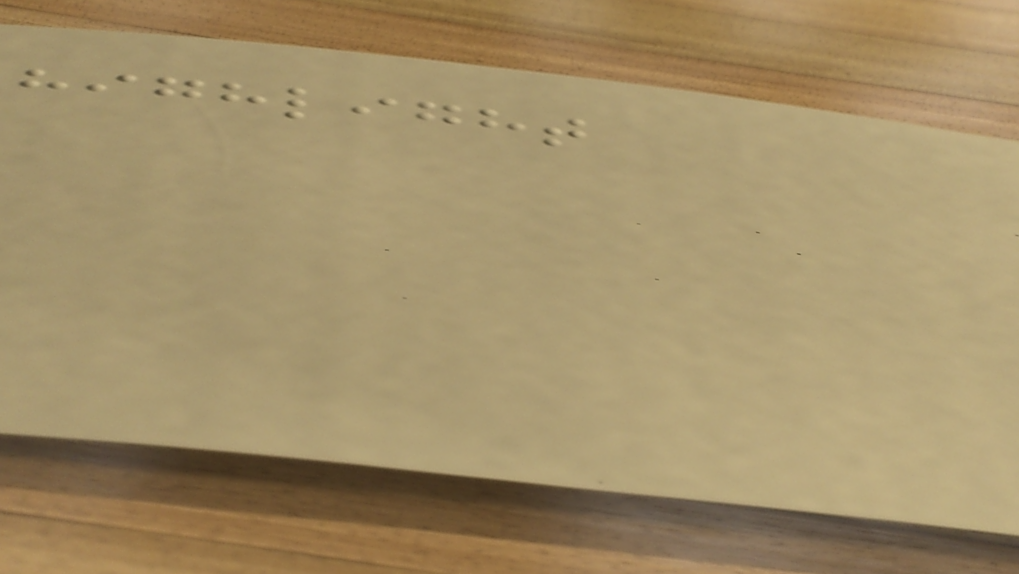highlight
